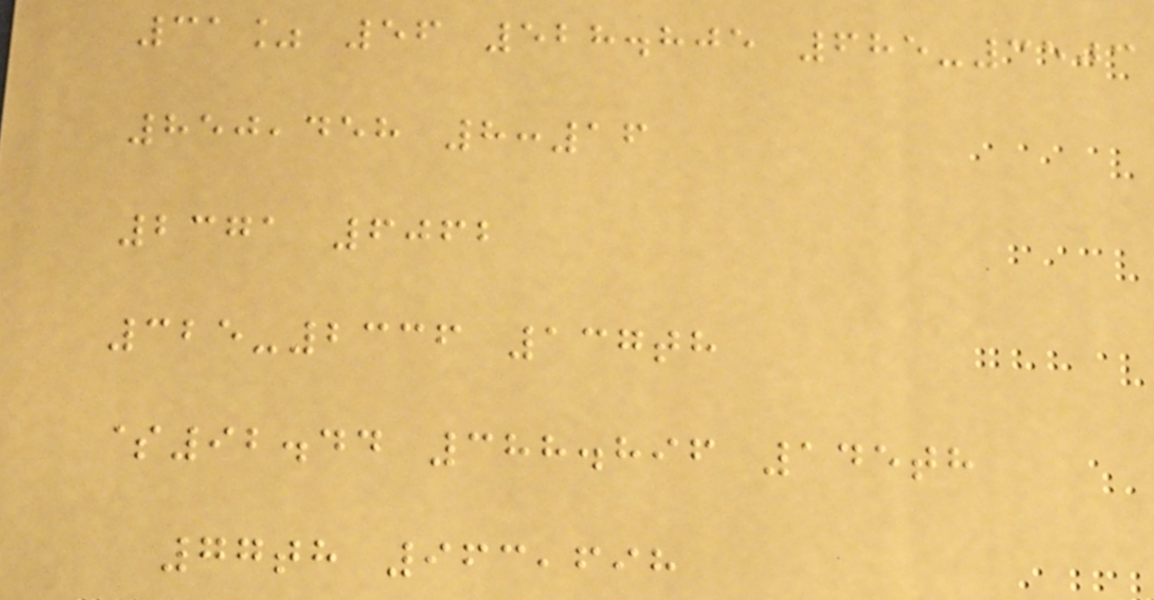31% 56 528.805 685-3503
850,458 8:16
2371 6062
325-2336 137th
$92.44 388.896 145th
77th 963,698
